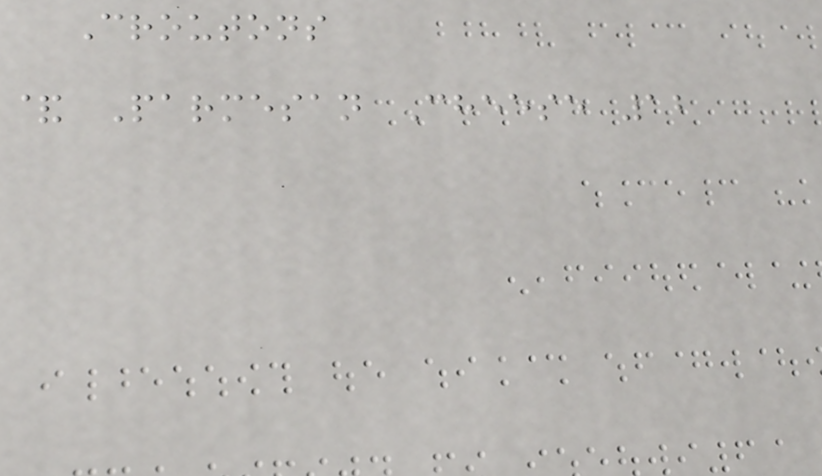Croutons
& Parmesan Cheese 12
